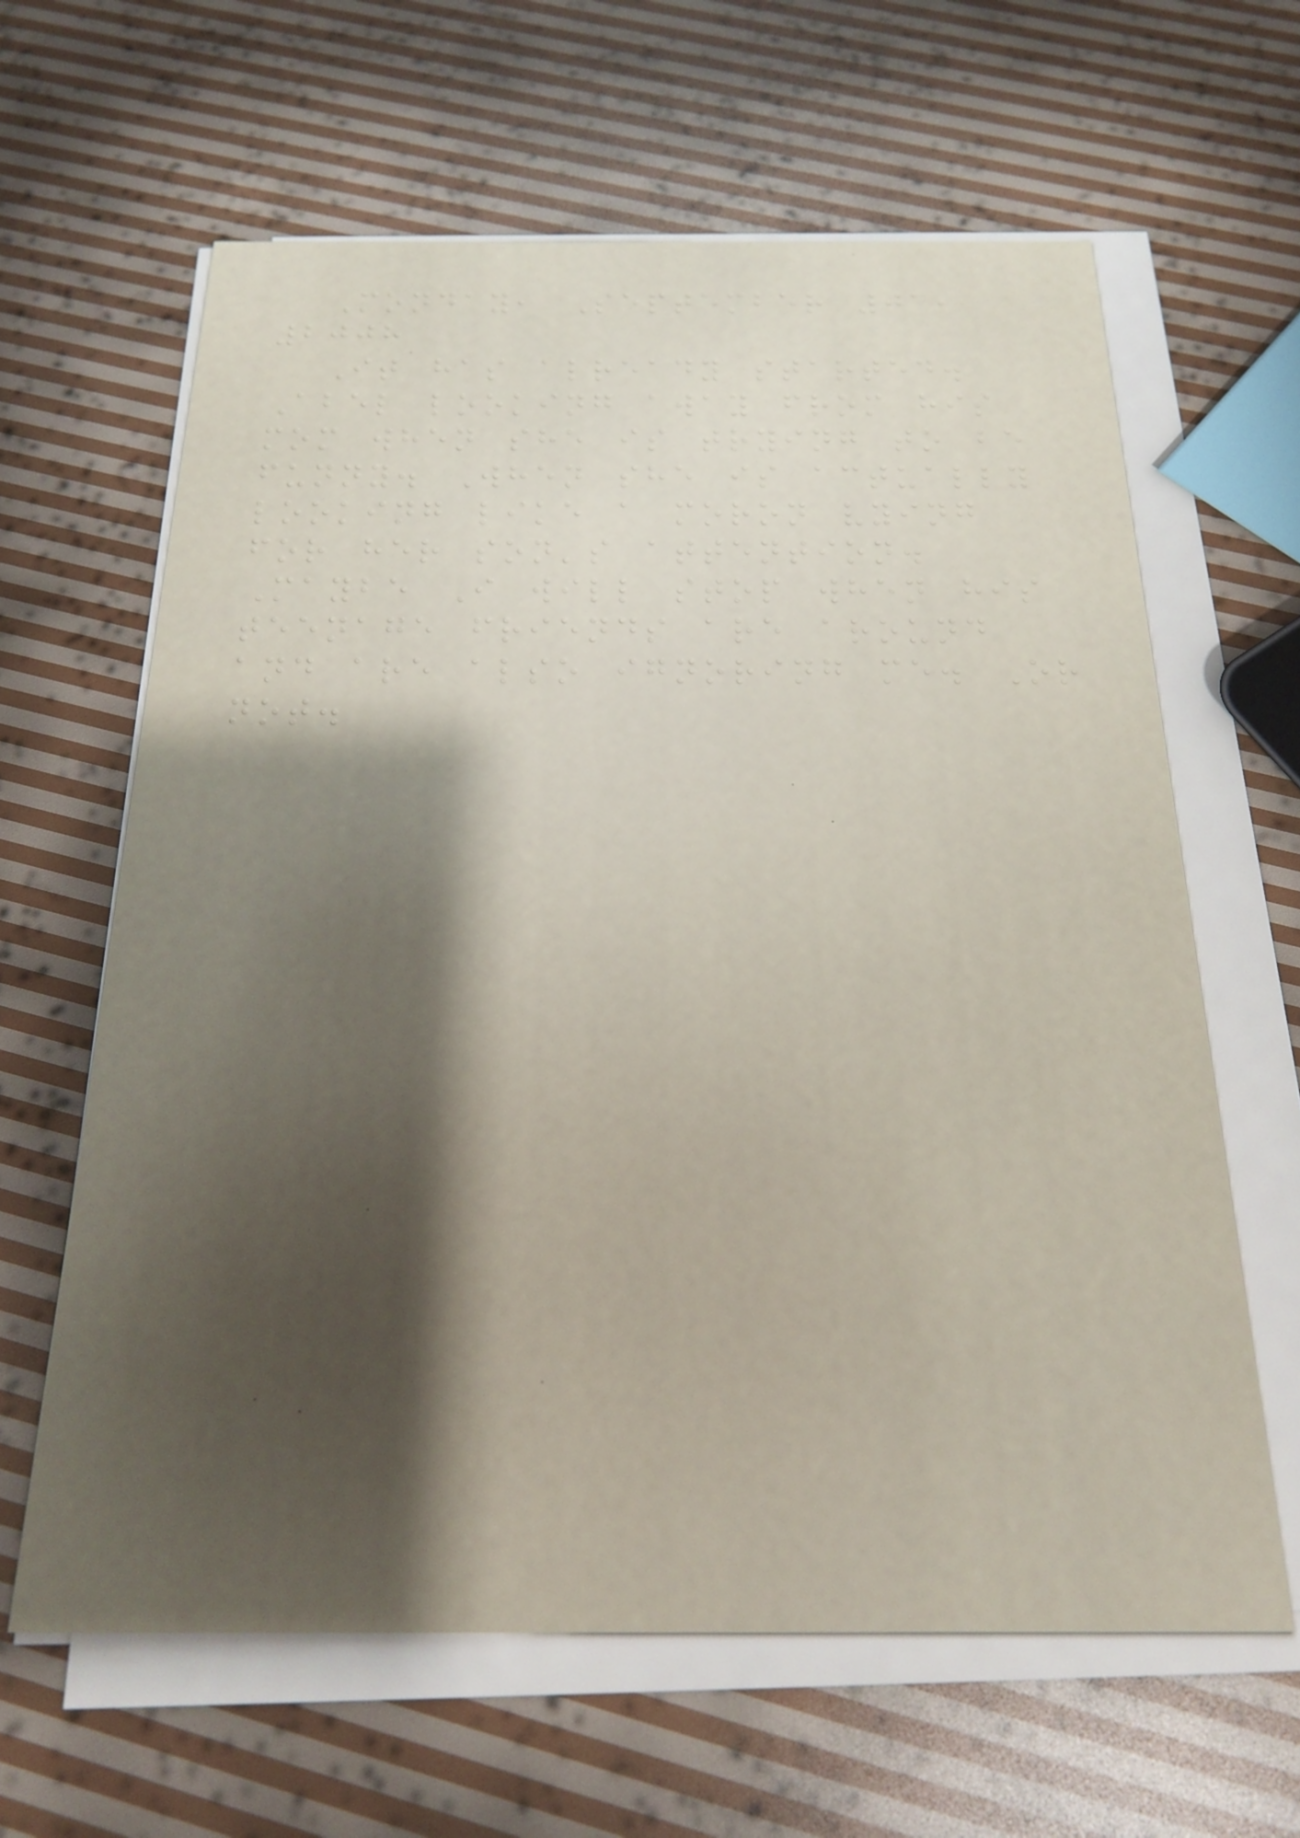Monday, September 01,
2008
It has already started.
Abel looking away from his
mom when she is trying to be
funny. When she is actually
looking like a moron vying
for her son's attention.
Maybe I will stop when his
teenage friends are around
and are also ignoring me. Or
not.
